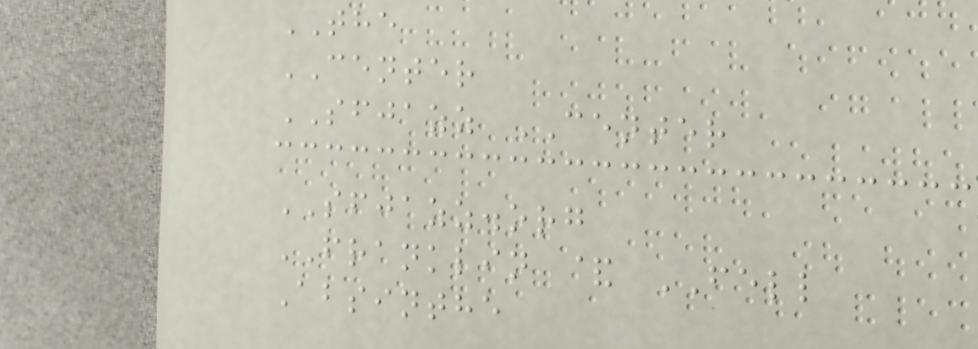THE
CENTER
SFJAZZ CENTER
SFJAZZ.org
FRANKLIN & FELL
Absinthe
